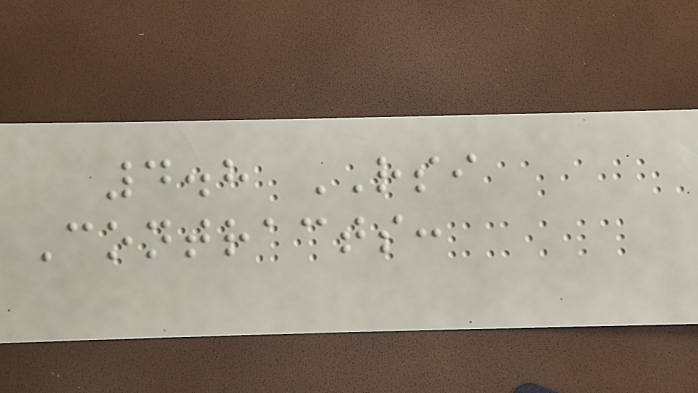4.8 RSI
Contracts:
